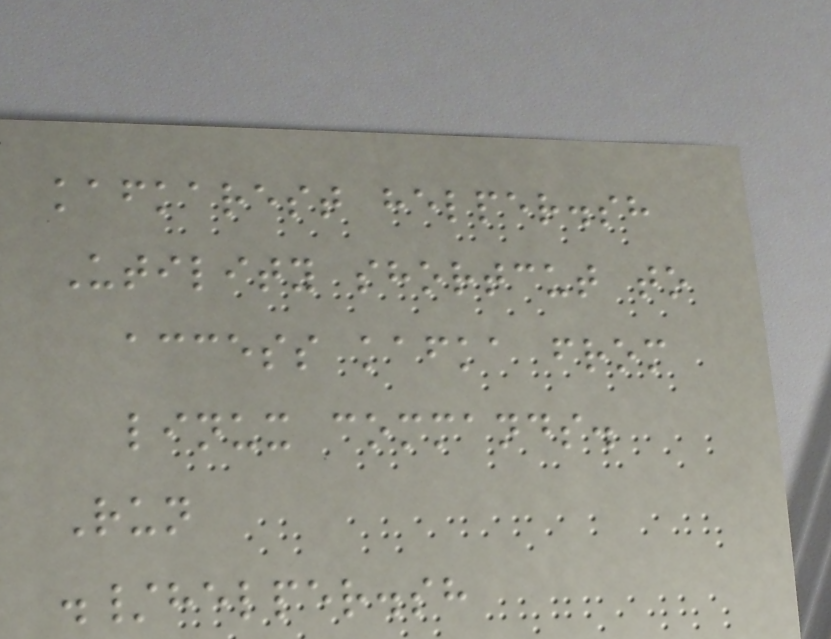kafkarest helper.sh
Utility shortcut to
access kafka from
linux commands.
Run
./helper.sh
